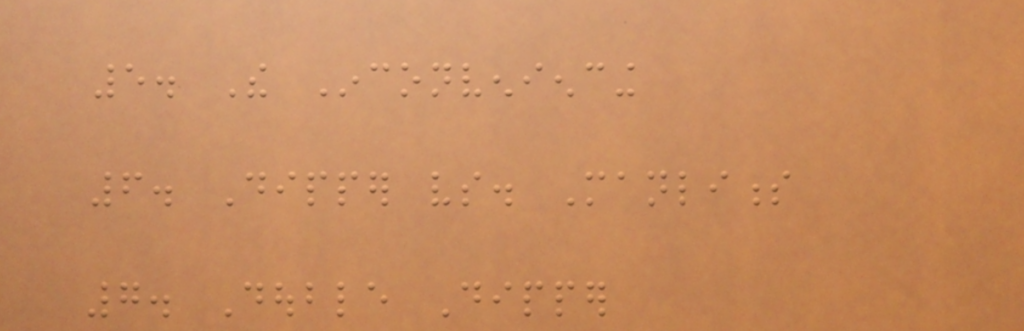5. The Inconveniencing
6. Dipper vs. Manliness
7. Double Dipper
